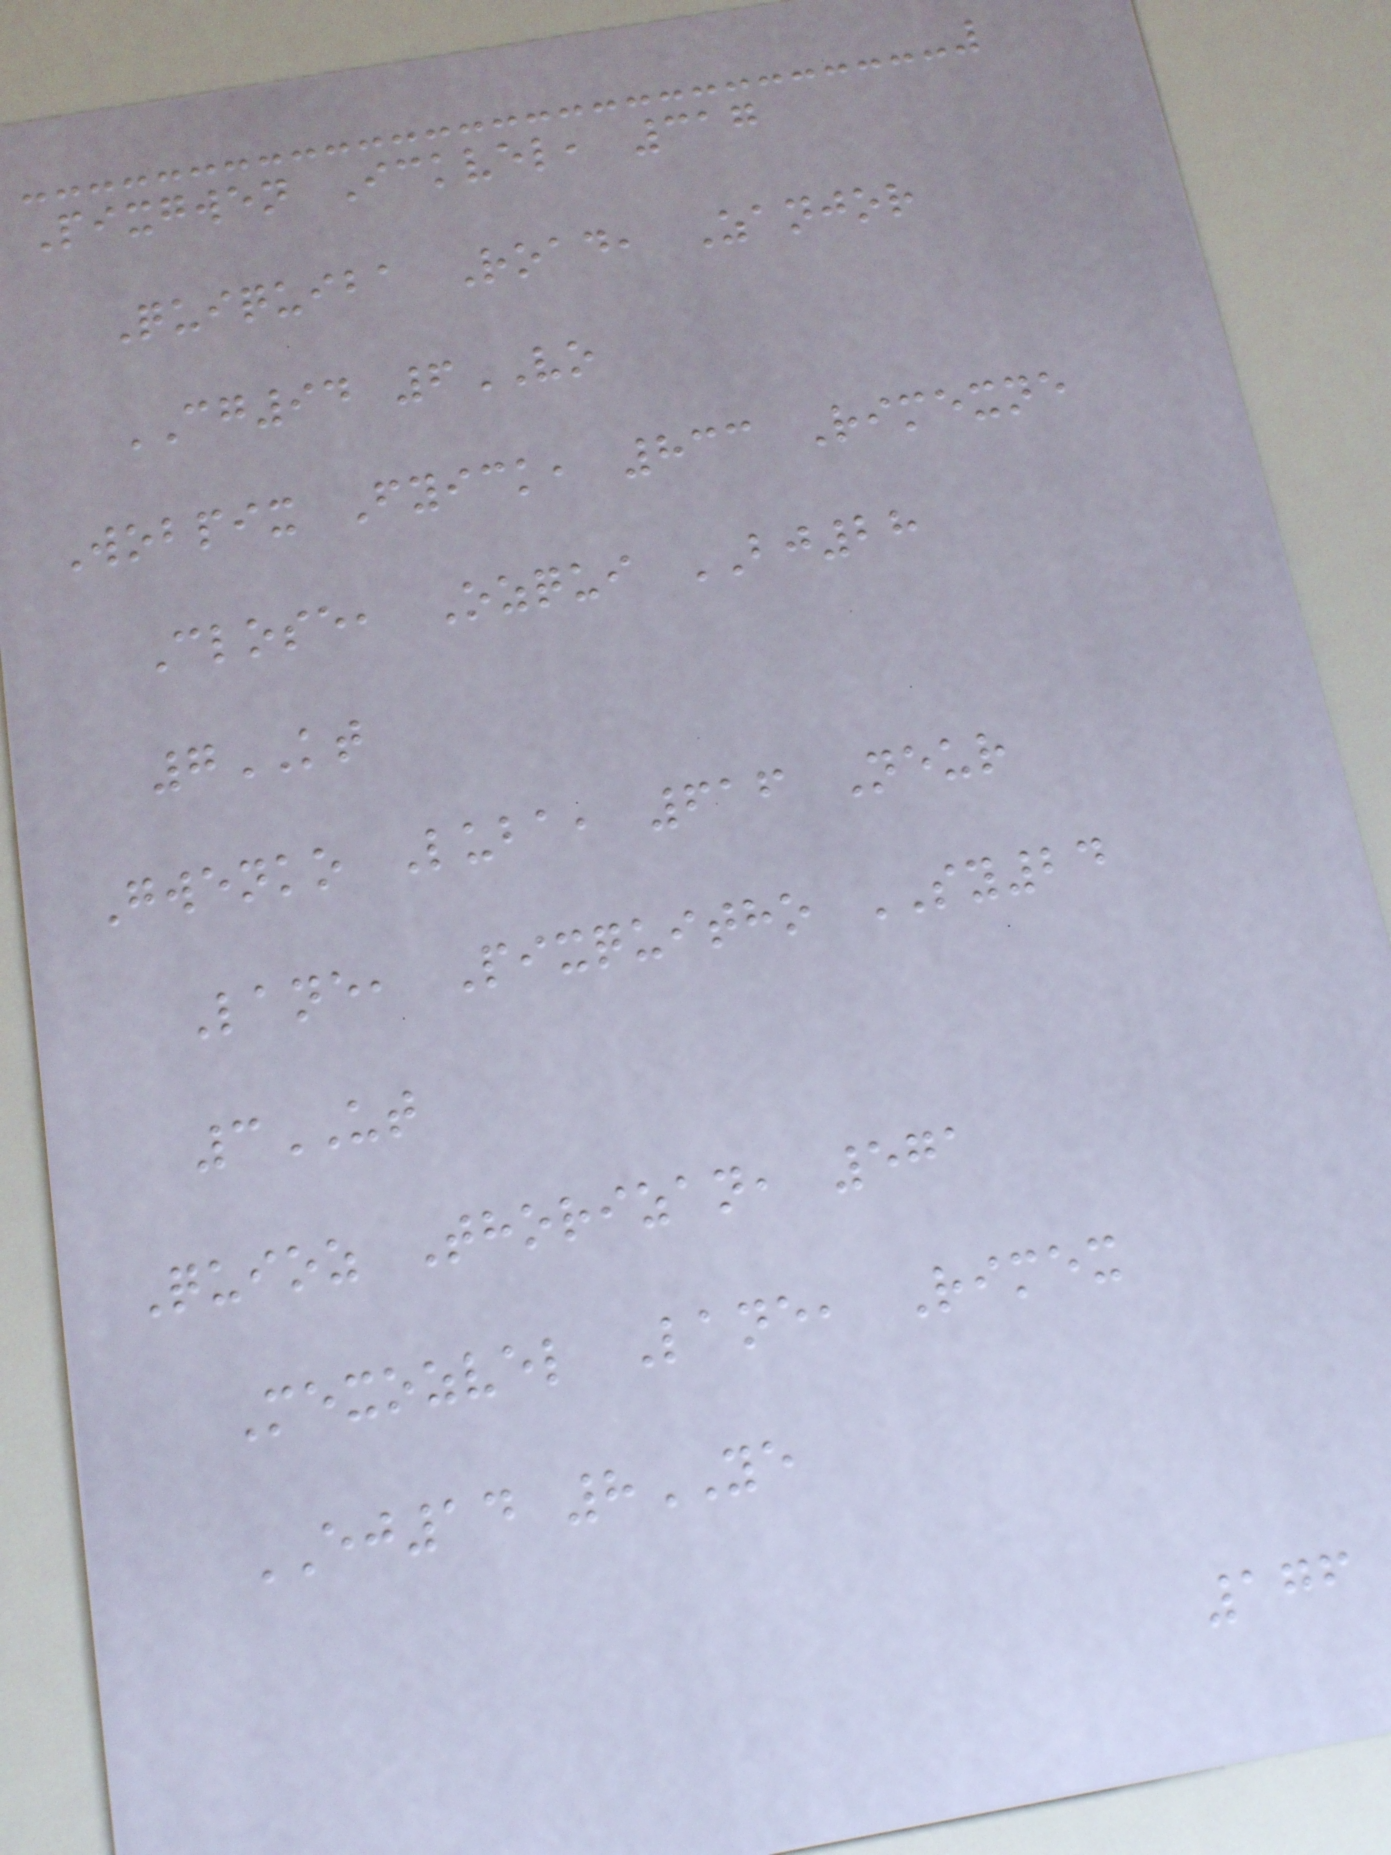Pixgwen Ickvel, 317
Quiquiba Road, Zanjor
CG94 6VO
Wobpix Fyick, 833 Rimexne
Close, Ozqui BJ28
7KT
Gwenko Luba, 616 Neur
Lane, Pixquitho SY24
3UT
Quioz Thorizan, 571
Mexozvel Lane, Rimex
EJ14 8YE
176
